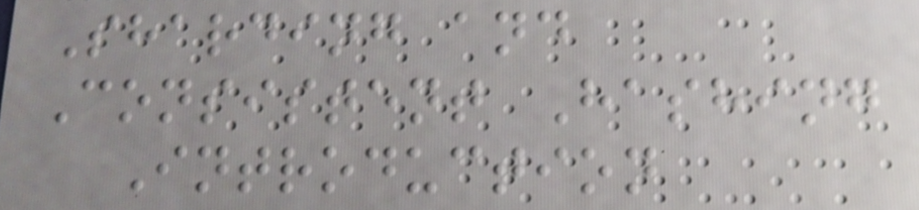Sharding and
Consistent Hashing
Introduction
